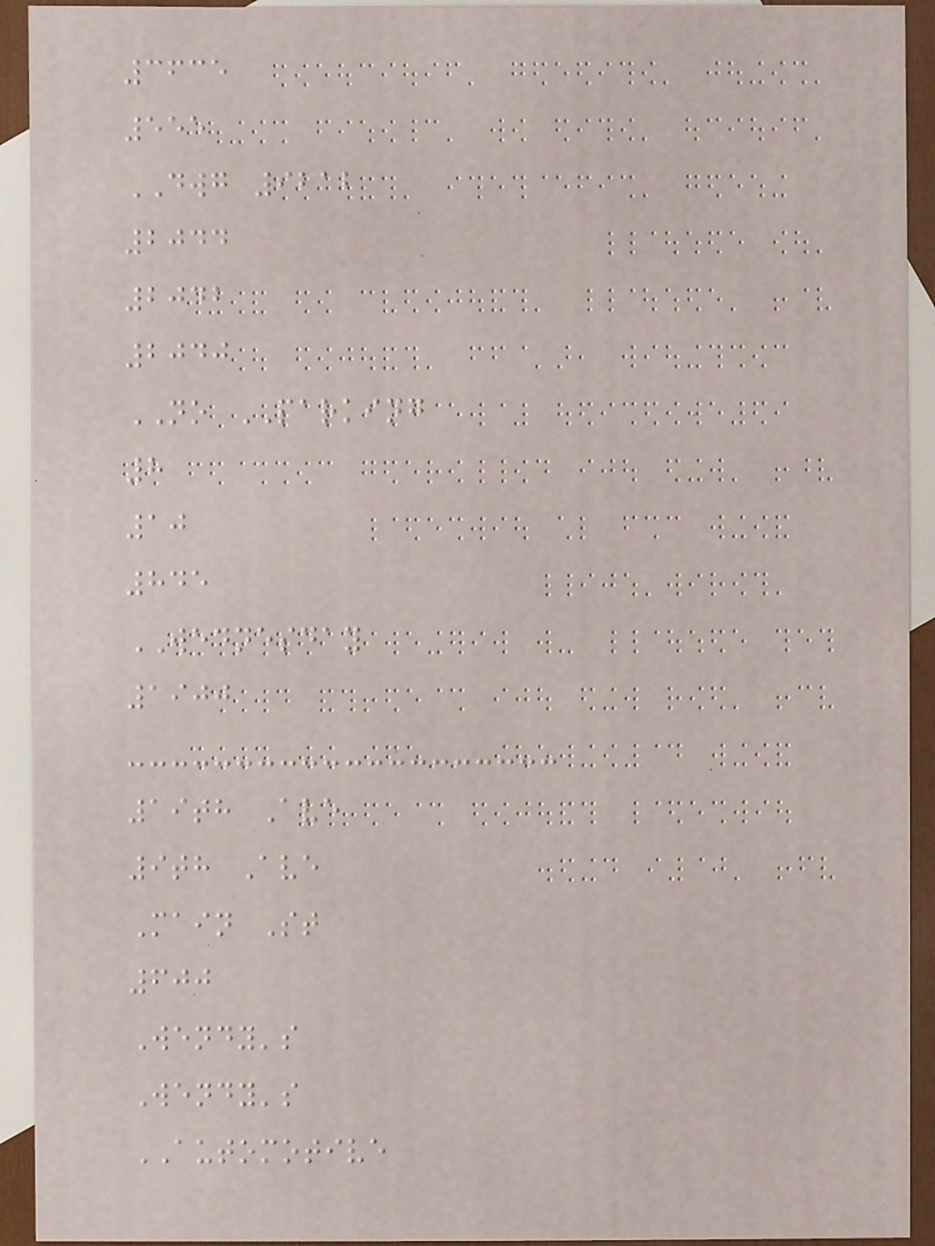3635
555
DWG 9212
2044
2042
2040
NO PARKING
8
10
845
WEDNESDAY
1900
19th Ave
9th Ave
Main St
600
Wendy's
Wendy's
AUTOMOTIVE
